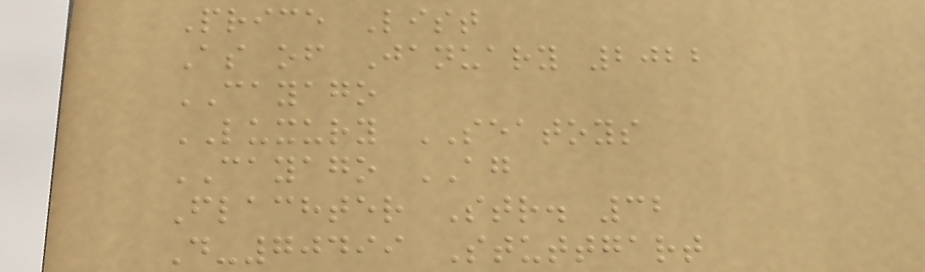Price List
As of January 2022
CAYAGO
LUXURY SEATOYS
CAYAGO AG
Flachter Str. 32
D-70499 Stuttgart
